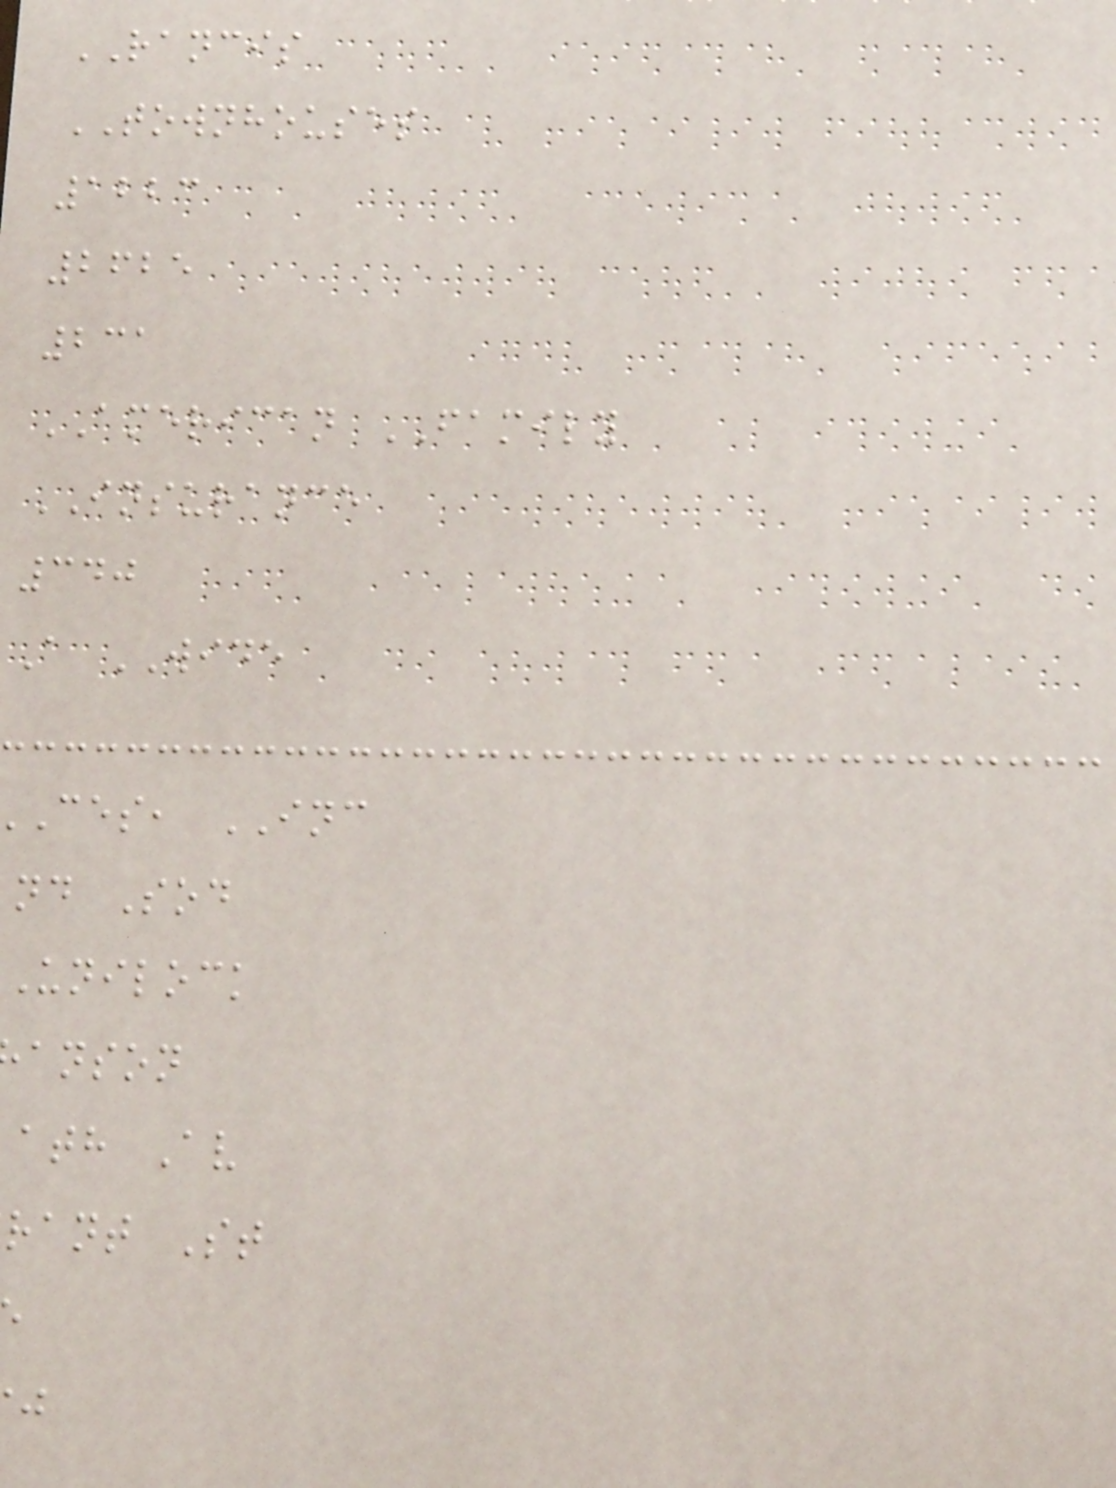RANCIS
TOWNHOUSES
1223
2625
231
AMERICAN FAMILY
INSURANCE
340
A WIDE
ces, INC
nd Sod
unilock
anson
ath Av
rant St
